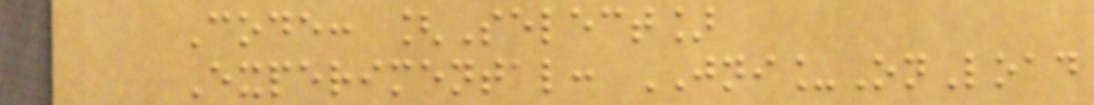Code: [Select]
Experimental: JNI_OnLoad
